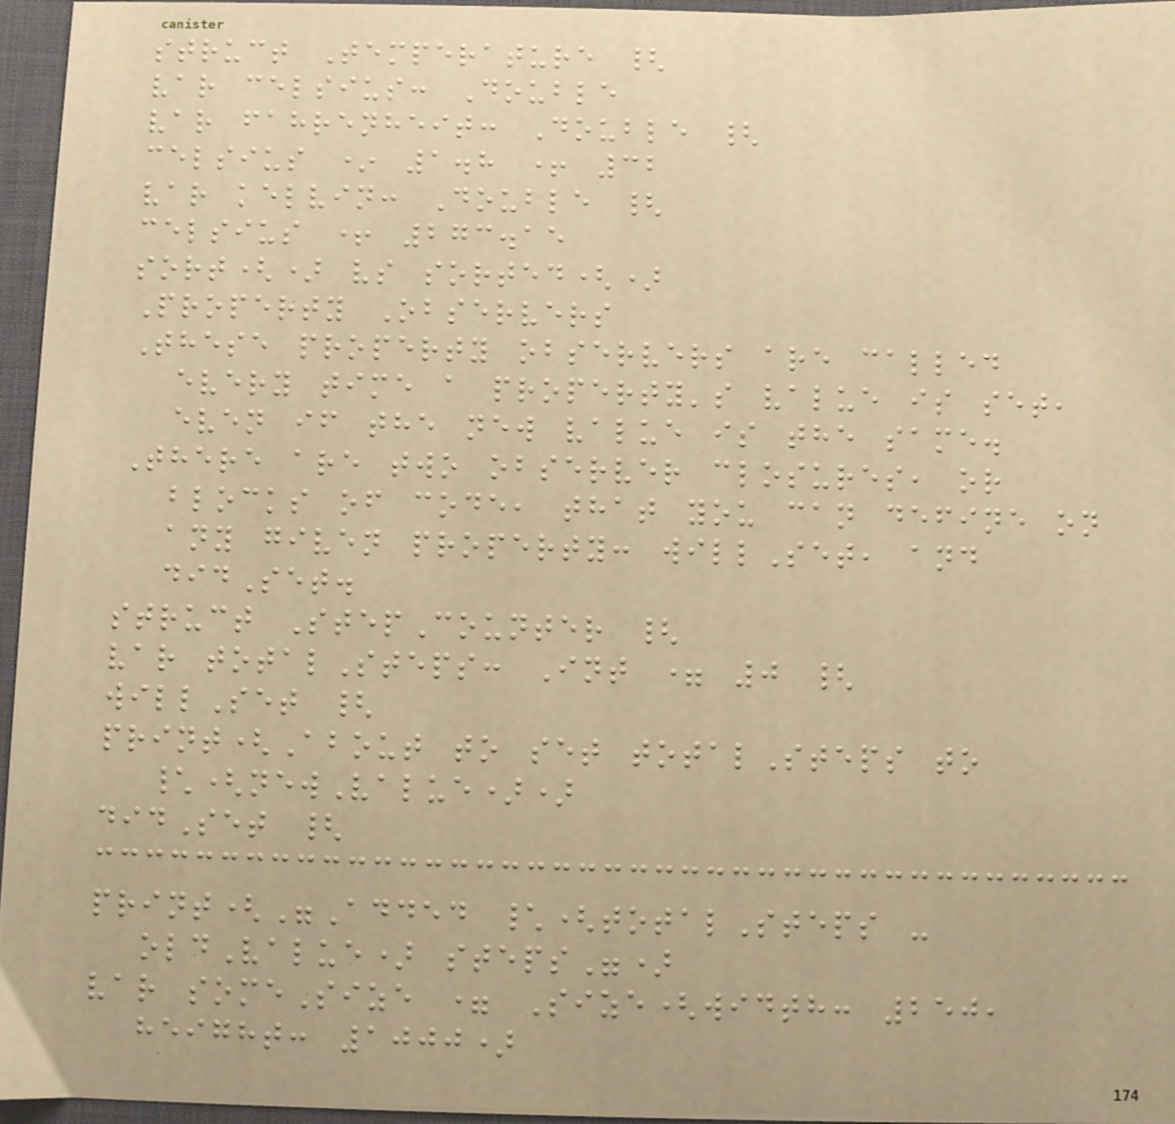struct Temperature {
var celsius: Double
var fahrenheit: Double {
celsius * 1.8 + 32
var kelvin: Double {
celsius + 273.15
sort() vs sorted()
Property Observers
These property observers are called
every time a property's value is set,
even if the new value is the same.
There are two observer closures, or
blocks of code, that you can define on
any given property: willSet, and
didSet.
struct StepCounter {
var totalSteps: Int = 0 {
willSet {
print(About to set totalSteps to
\(newValue))
didSet {
print("Added \(totalSteps -
oldValue) steps")
var someSize = Size(width: 250,
height: 1000)
